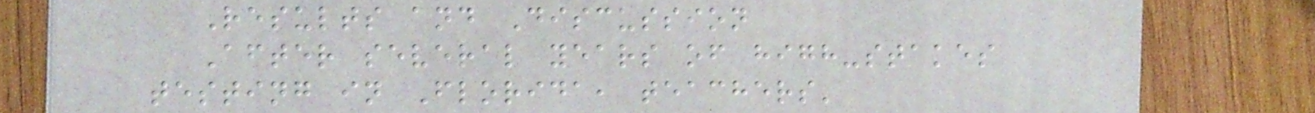Results and Discussion
After several years of high-stakes
testing in Florida, teachers'
